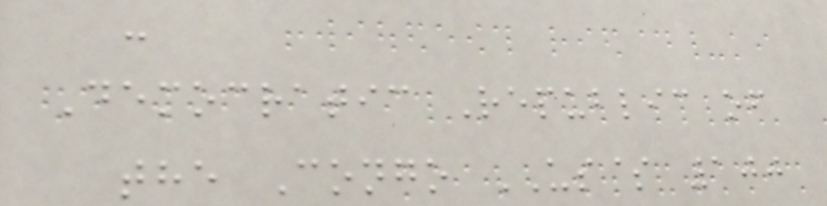-
Democratic Republic of
the Congo US$ 100
